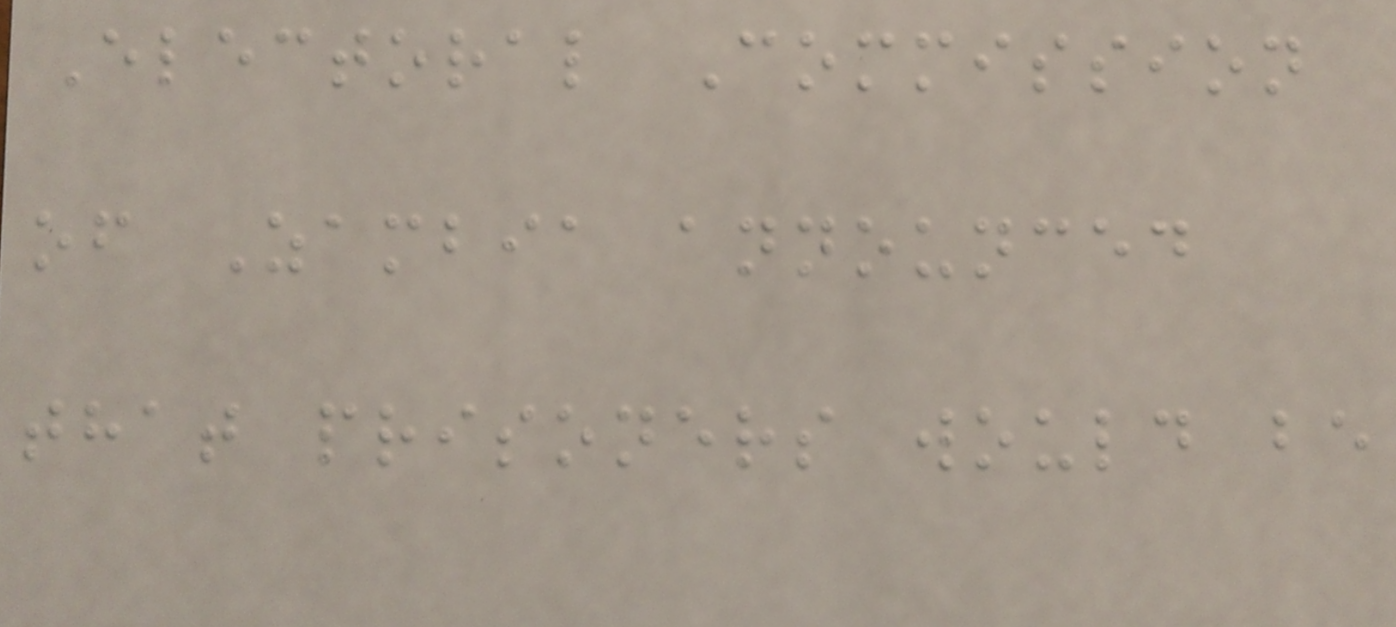Electoral Commission
of Zambia announced
that prisoners would be
